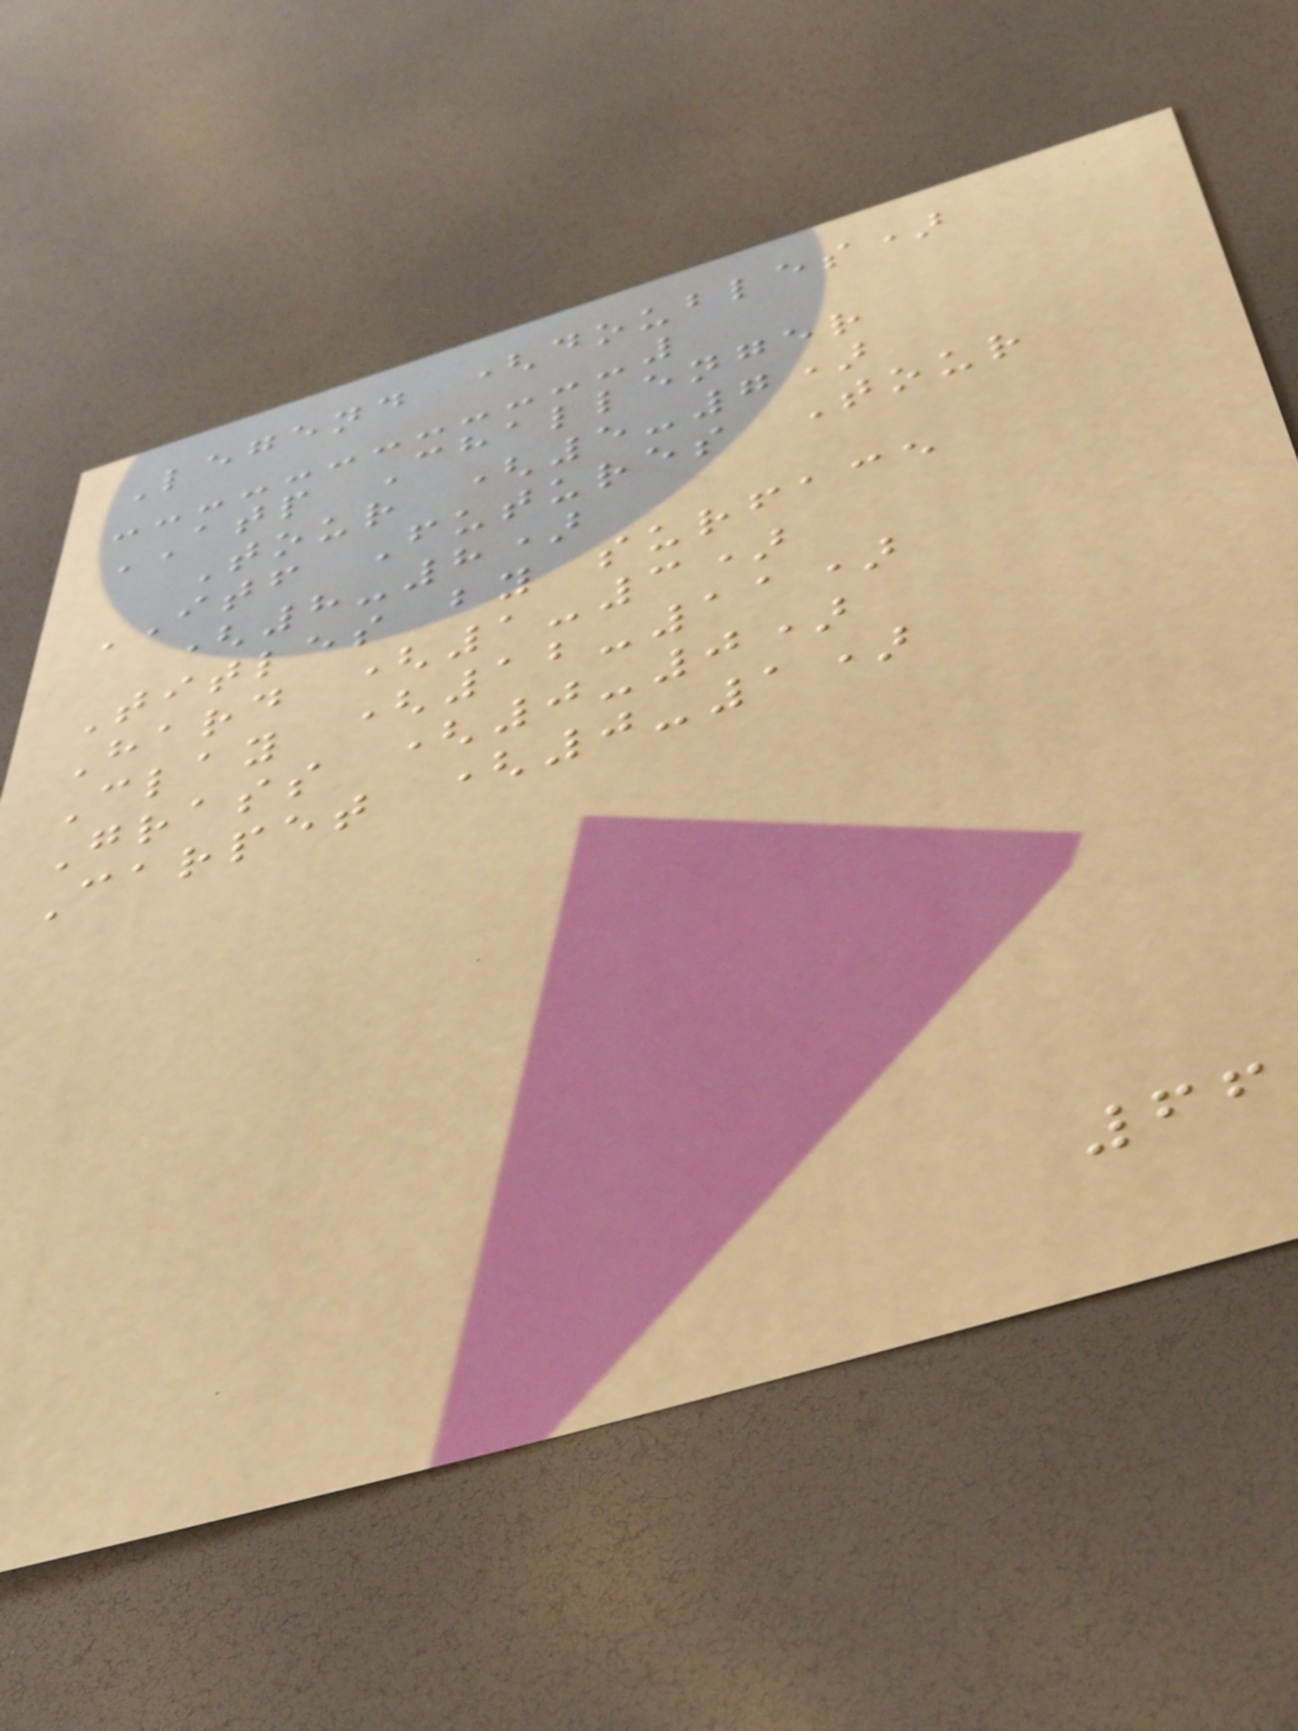Legend (doubles)
ATP Challenger
Tour (5-7)
ITF Futures Tour
(8-8)
Titles by surface
Hard (1-3)
Clay (12-11)
Grass (0-0)
Carpet (0-1)
66
